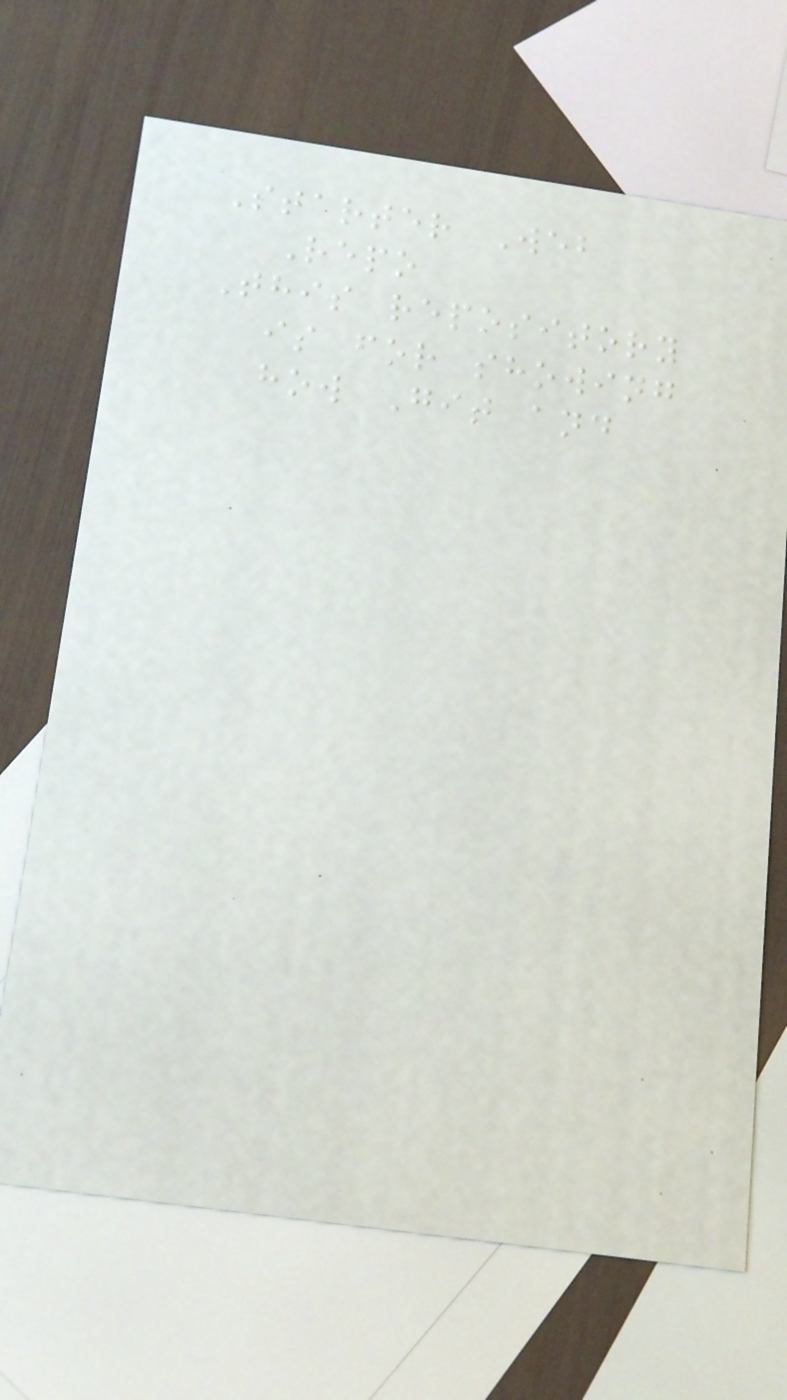Starter Web
Repo
This repository
is for showing
how Git and
